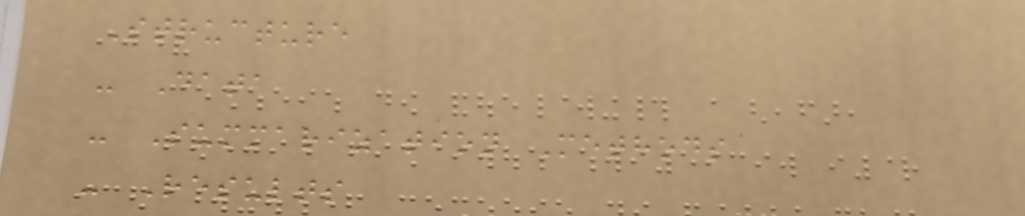Structure
- Data
- Summarization Methods
- Results
